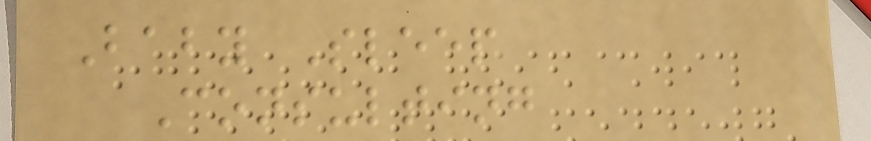Baby Sleep
Consulting
